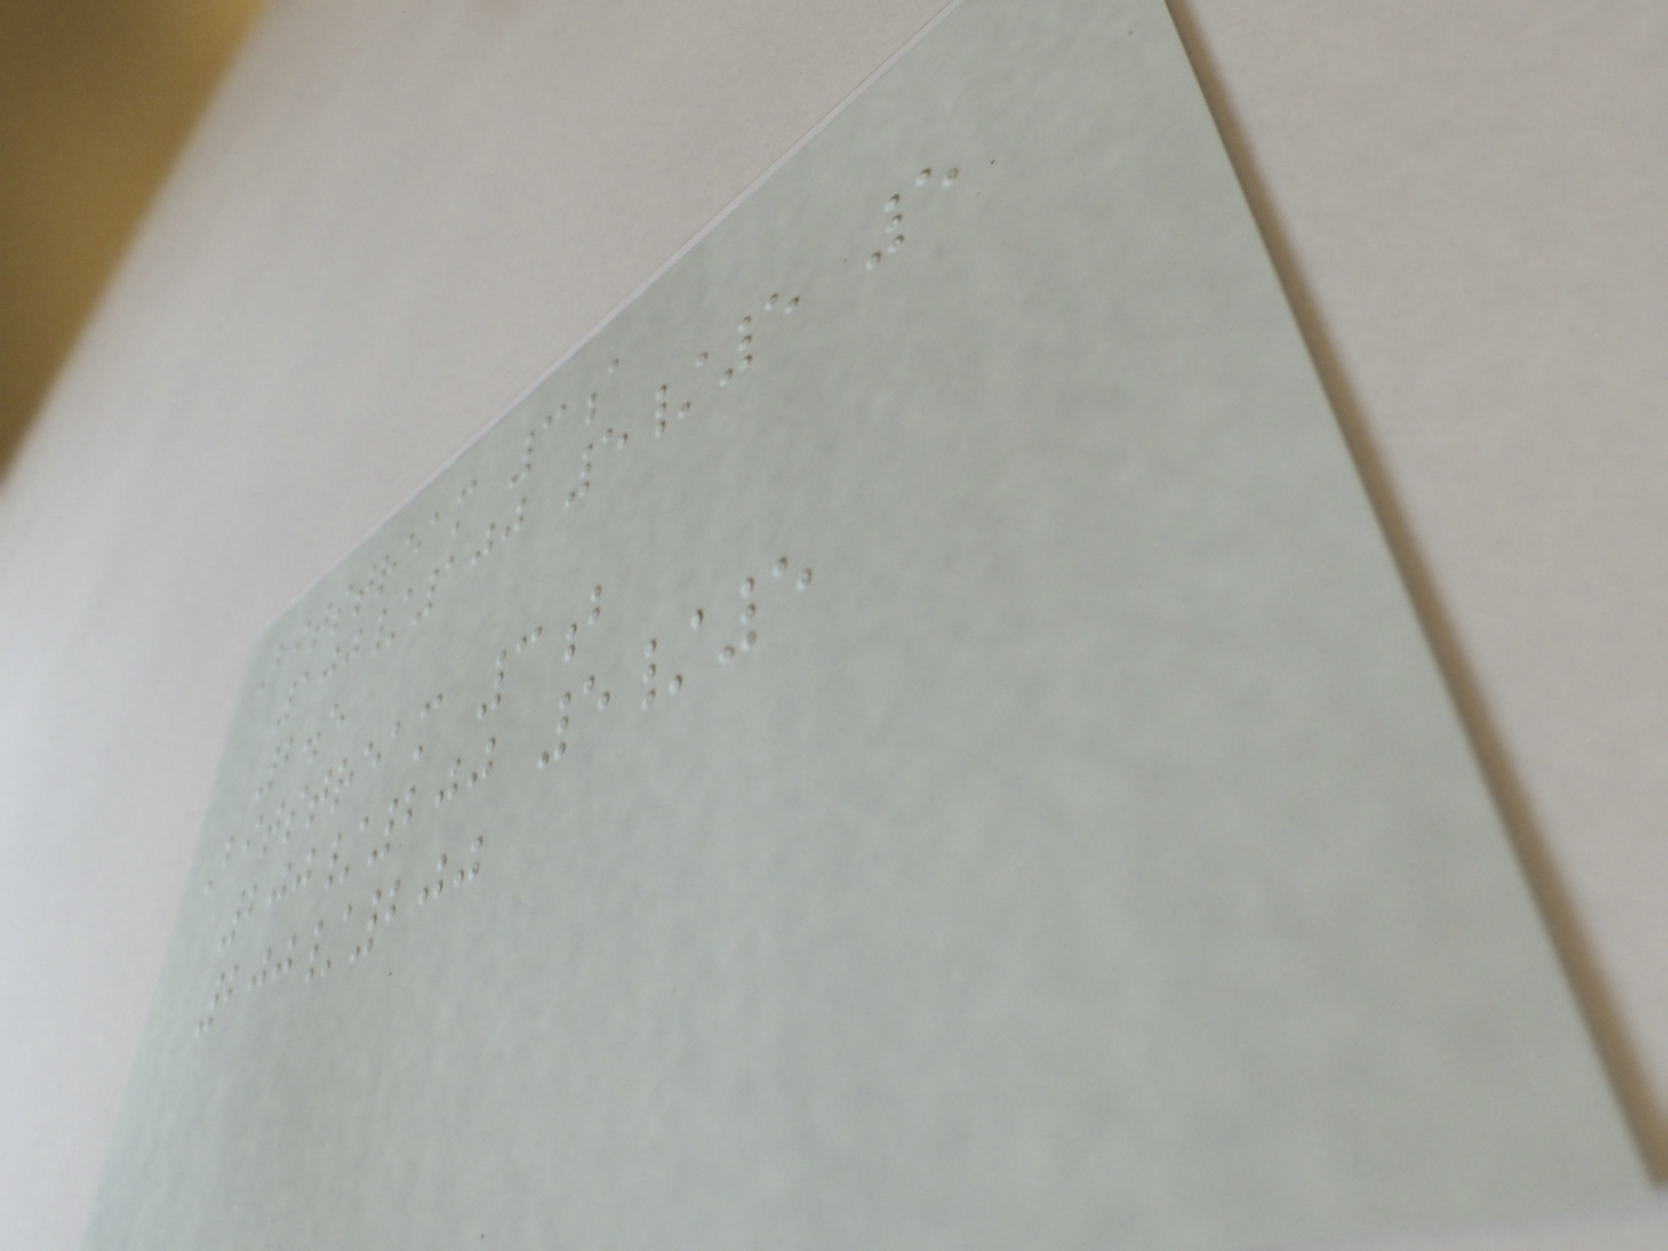Bitstream 3a
100/100 5/5 5
2.5
Bitstream 3b
200/200 5/5
200/200
